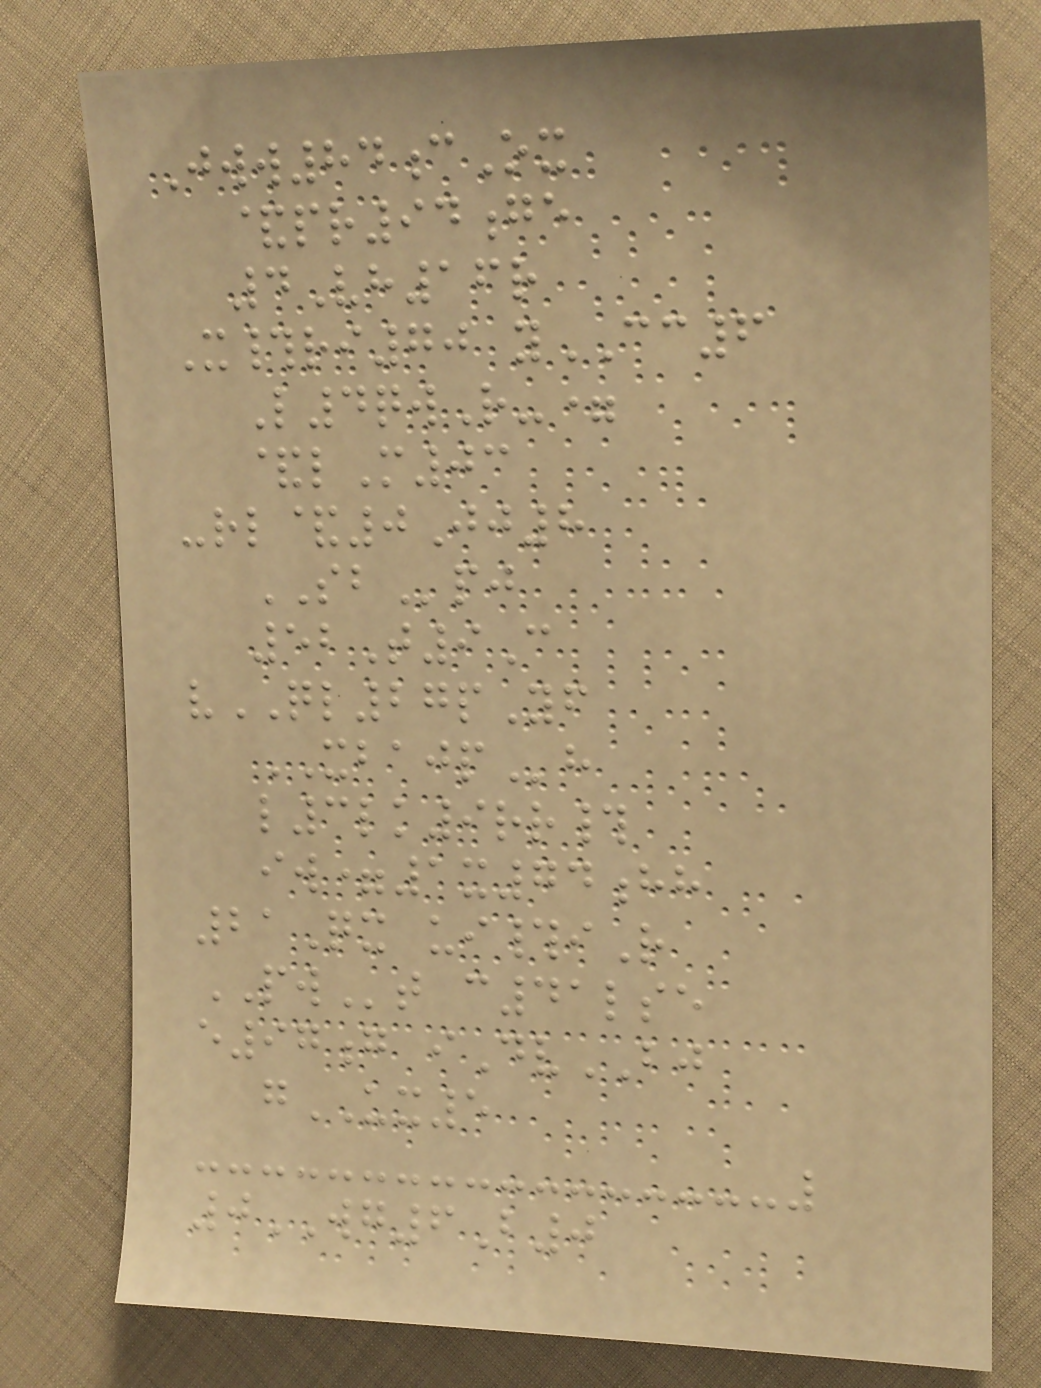Jww84cOx
&pr94ge
4Vh16r
X#ri70 yCC6
L4qwR-=
&lM03
-rl&0Jj8
SBpj
52T9C
vQL27pYf
XBAJPh
l3lk9rr#
iw=1x74hh
21Qx ui#iR
PWt c41lse
e97g iDvBJ
gUX5
0WG6B0
